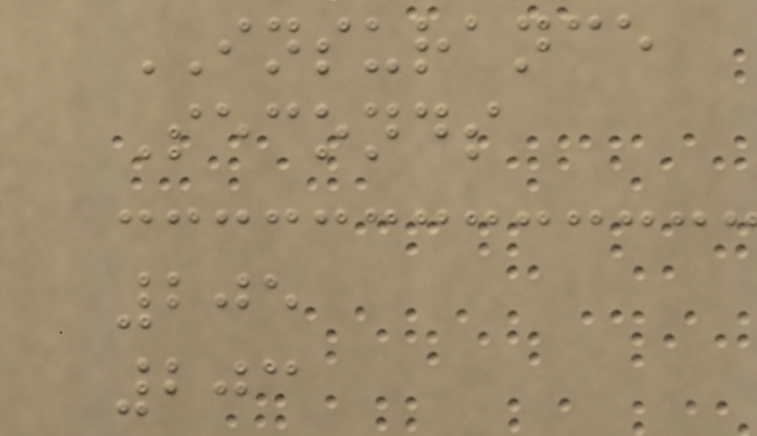INSURANCE
Seconds
205
203
